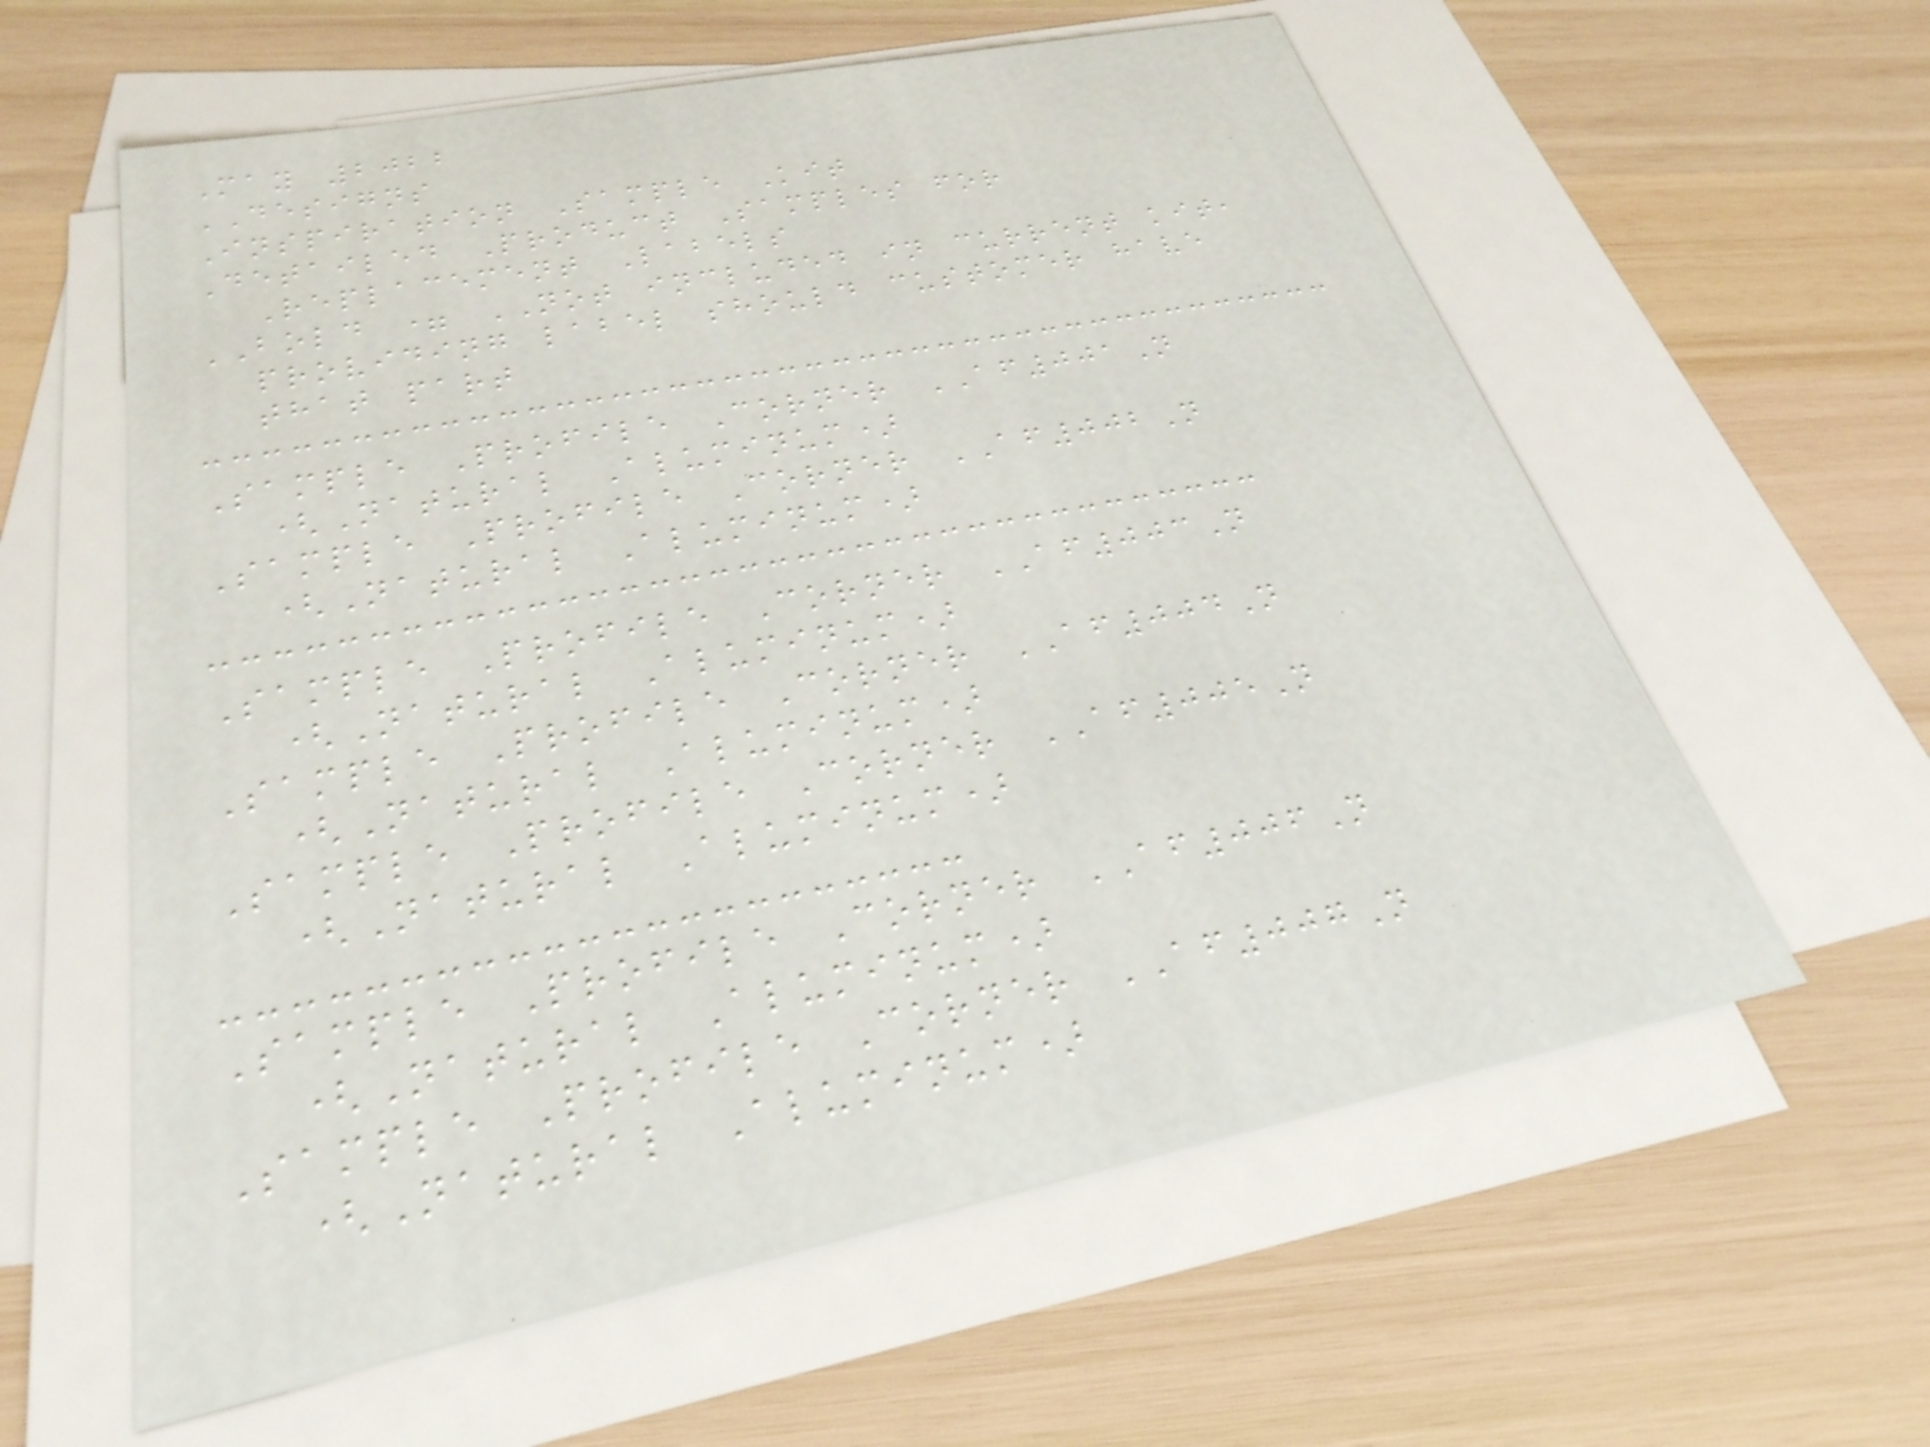May 2022
DESIGNS
Inspiration Sample Kit
Detailed Product Samples for
Replacement Labels
BOLD = NOT included in current kit,
providing label should customer have
that part
Sample Profile Corner AF001N
(Natural Aluminum)
Sample Profile Corner AF002N
(Natural Aluminum)
Sample Profile Corner AF003N
(Natural Aluminum)
Sample Profile Corner AF004N
(Natural Aluminum)
Sample Profile Corner AF005N
(Natural Aluminum)
Sample Profile Corner AF006N
(Natural Aluminum)
Sample Profile Corner AF007N
(Natural Aluminum)
